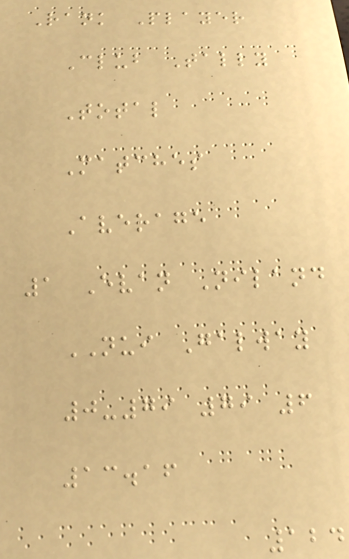Rank Player
Club Tally
Total
Matches
Average
1 Evan Niland
NUI Galway
0-79 79 6
13.16
124
